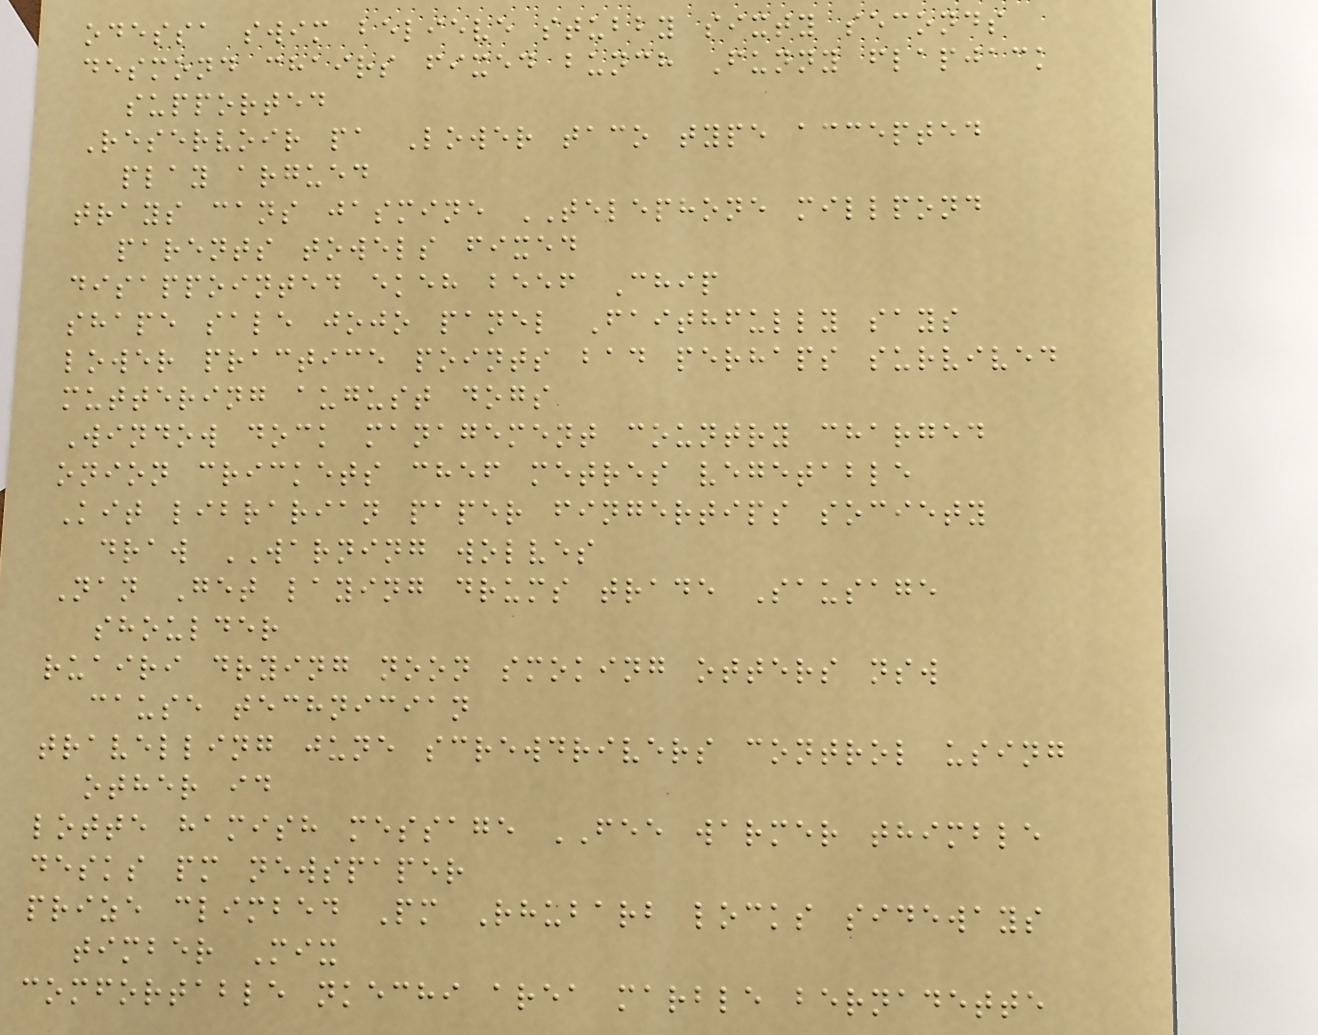odessa swim believe stubby sixty seconds
desmond chairs fixed bunch Funny flapjack
supported
Reservoir pa Lower taco type accepted
play argued
trays cans jasmine TELEPHONE millpond
parents towels fixed
disappointed ekeh beef Chip
shape sale jojo panel Faithfully says
lower practice points bad perhaps survived
muttering august dogs
Window dock management country charged
onion crickets chef metres vegetable
Kit librarian paper fingertips society
draw WARNING wolves
Nan Get laying drums trade Sausage
shoulder
ruairi drying noon smoking otters nsw
cause technician
travelling june screwdrivers control using
other id
lotte hamish message FEE warmer thimble
desks pm newspaper
prize climbed Pm Rhubarb locks sideways
timber Mix
comfortable nkechi area marble bernadette
